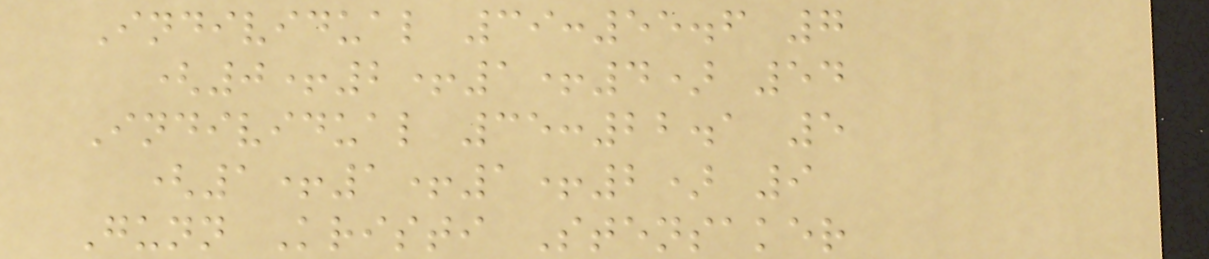Individual 39:55.6 7
(0+2+1+4) 54
Individual 35:22.1 5
(1+1+1+2) 9
Gunn Kristi Stensaker
